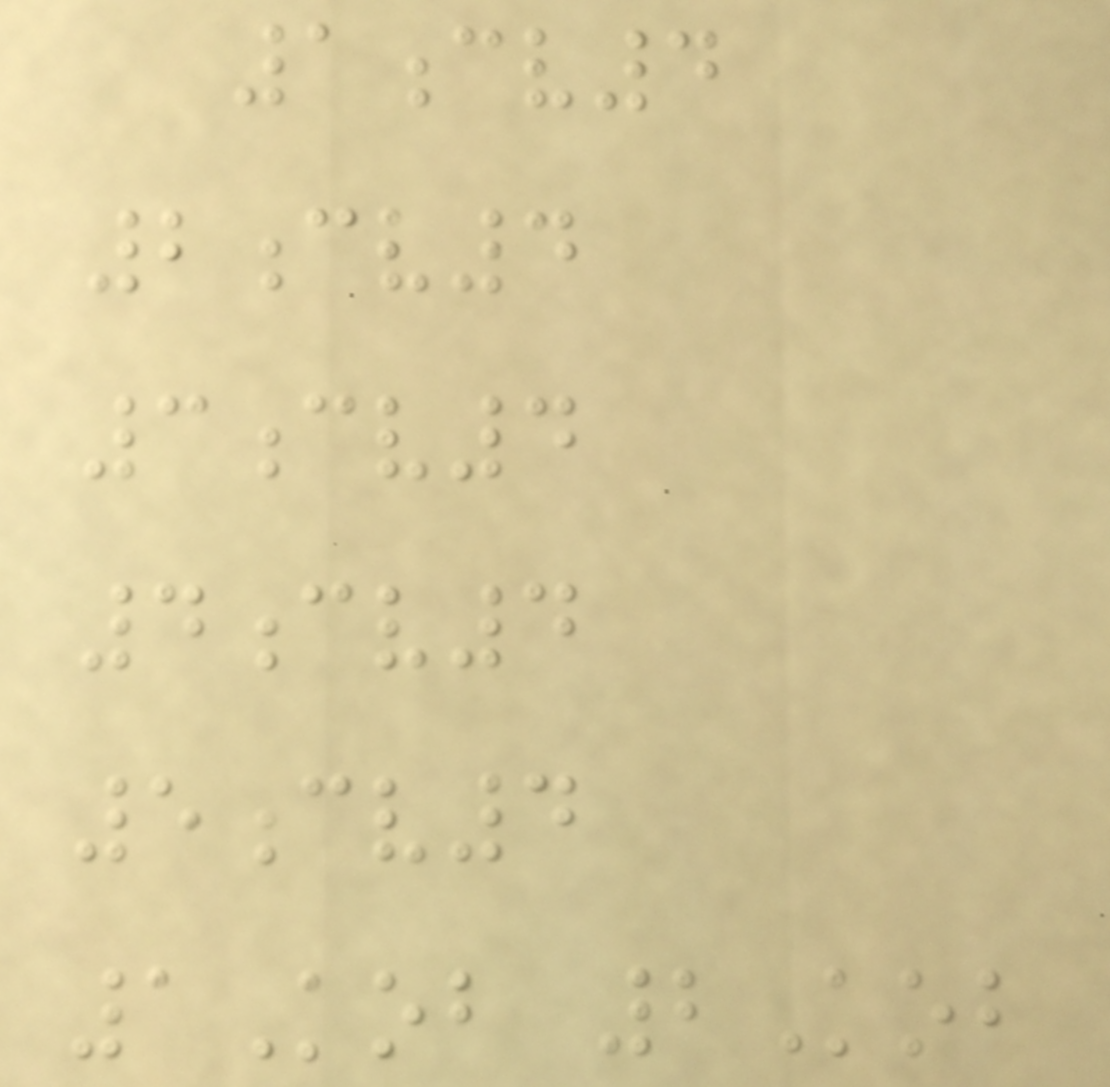1cv4
2cv4
3cv4
4cv4
5cv4
1Kob 2Kob
